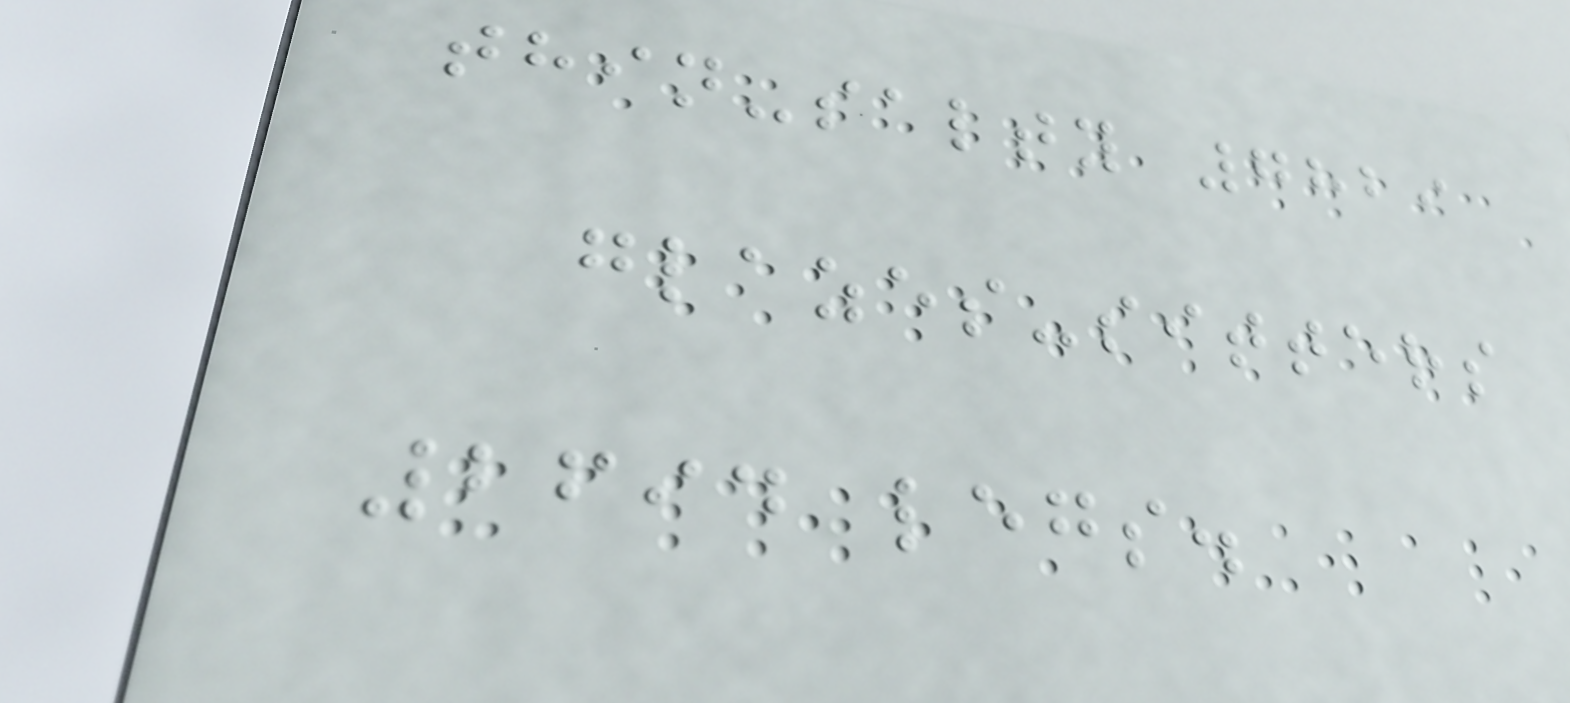thin-salty 7829
glazes-sitters
2694 legs.
